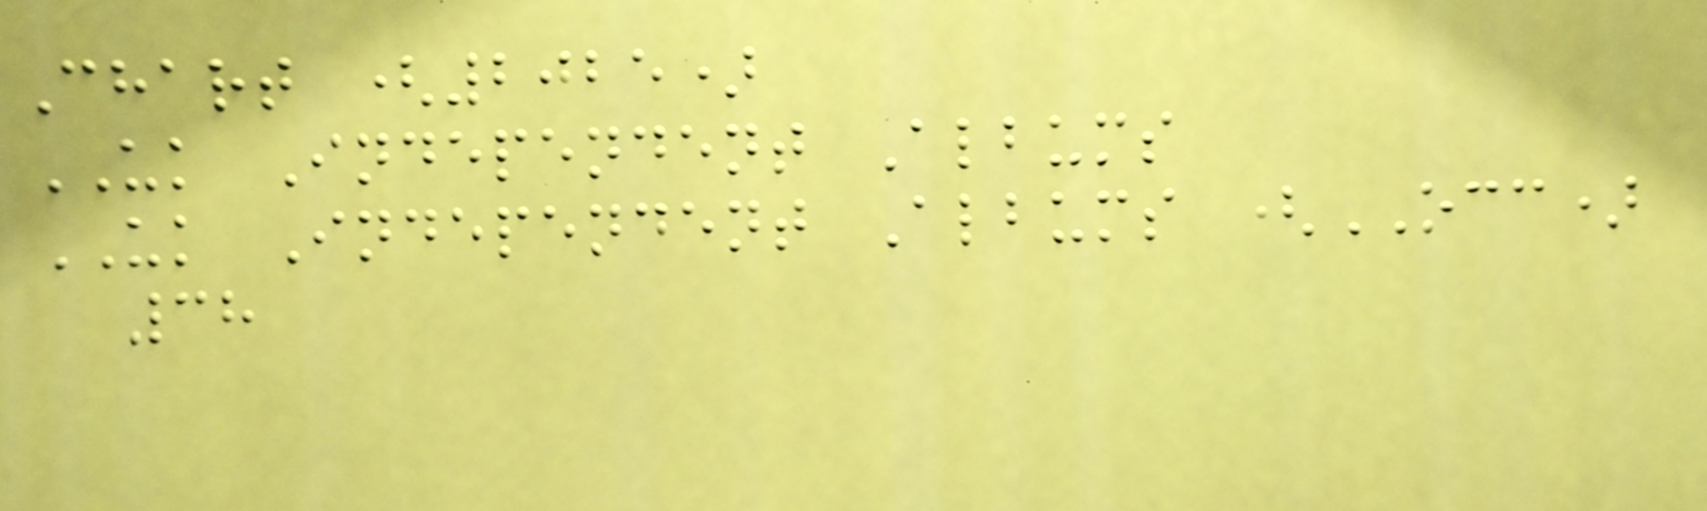Chart (2025)
UK Independent Albums
UK Independent Albums (OCC)
38
